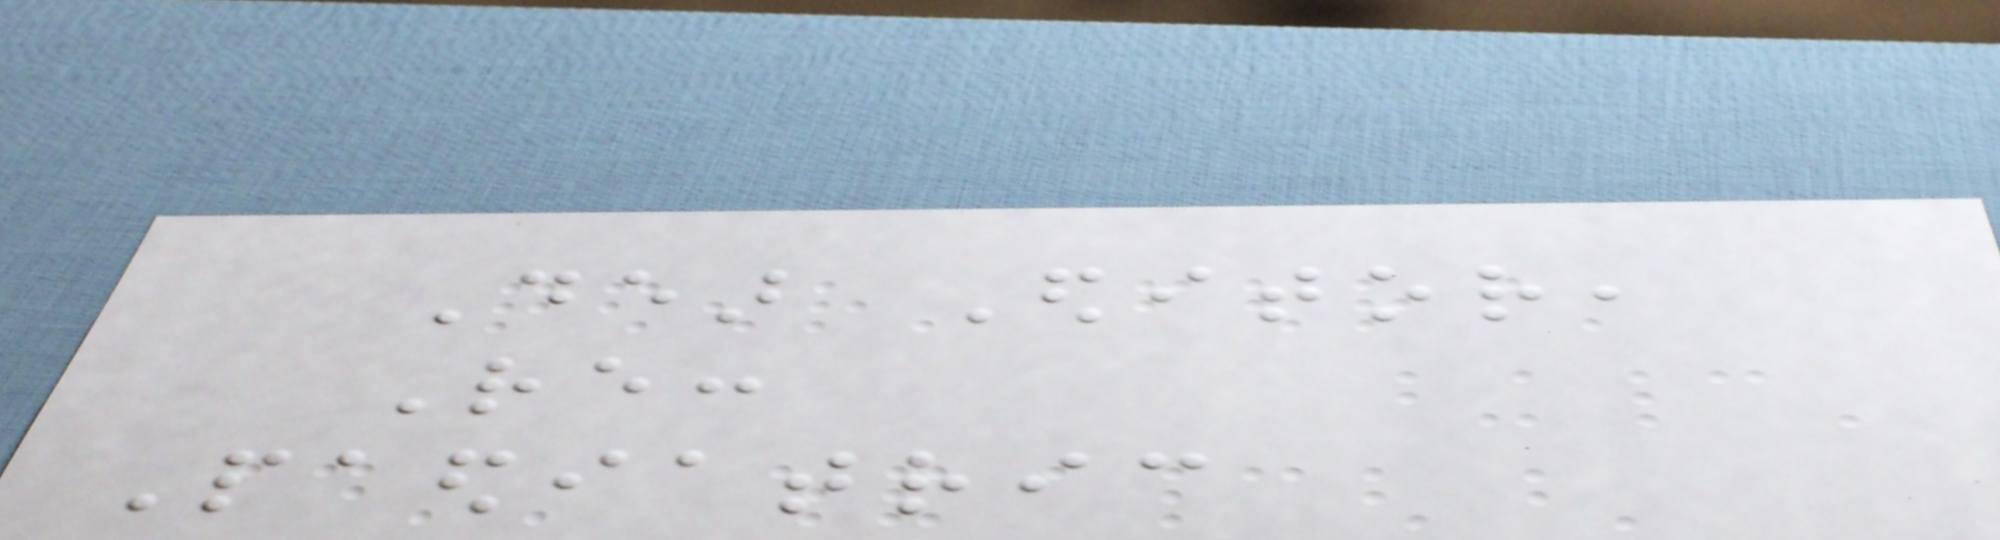Dear Editor,
Re:
Paediatric
